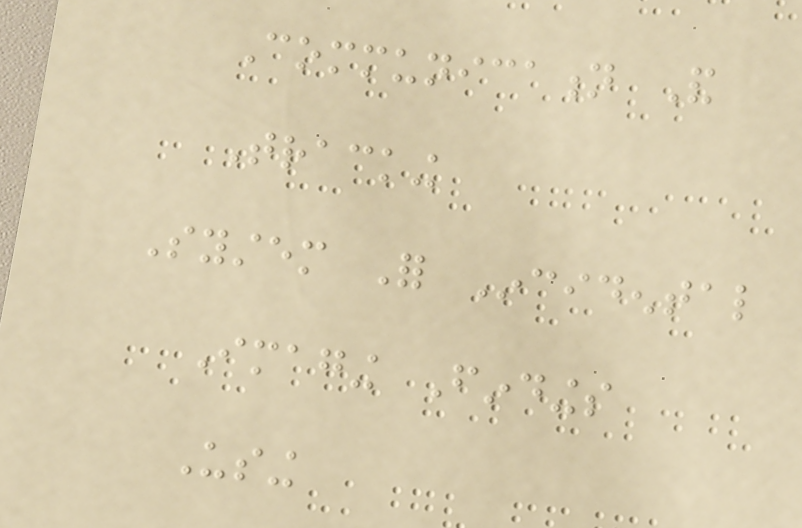Communication And
Tracking
System For Incidental
Imaging Findings
Using
